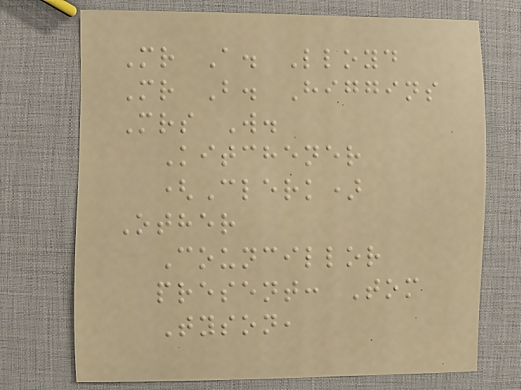Mr A. Lloyd
Mr B. Higgins
Mrs W.
Kitchener
(Clerk)
Other
Councillor
present: Tom
Tyson,
